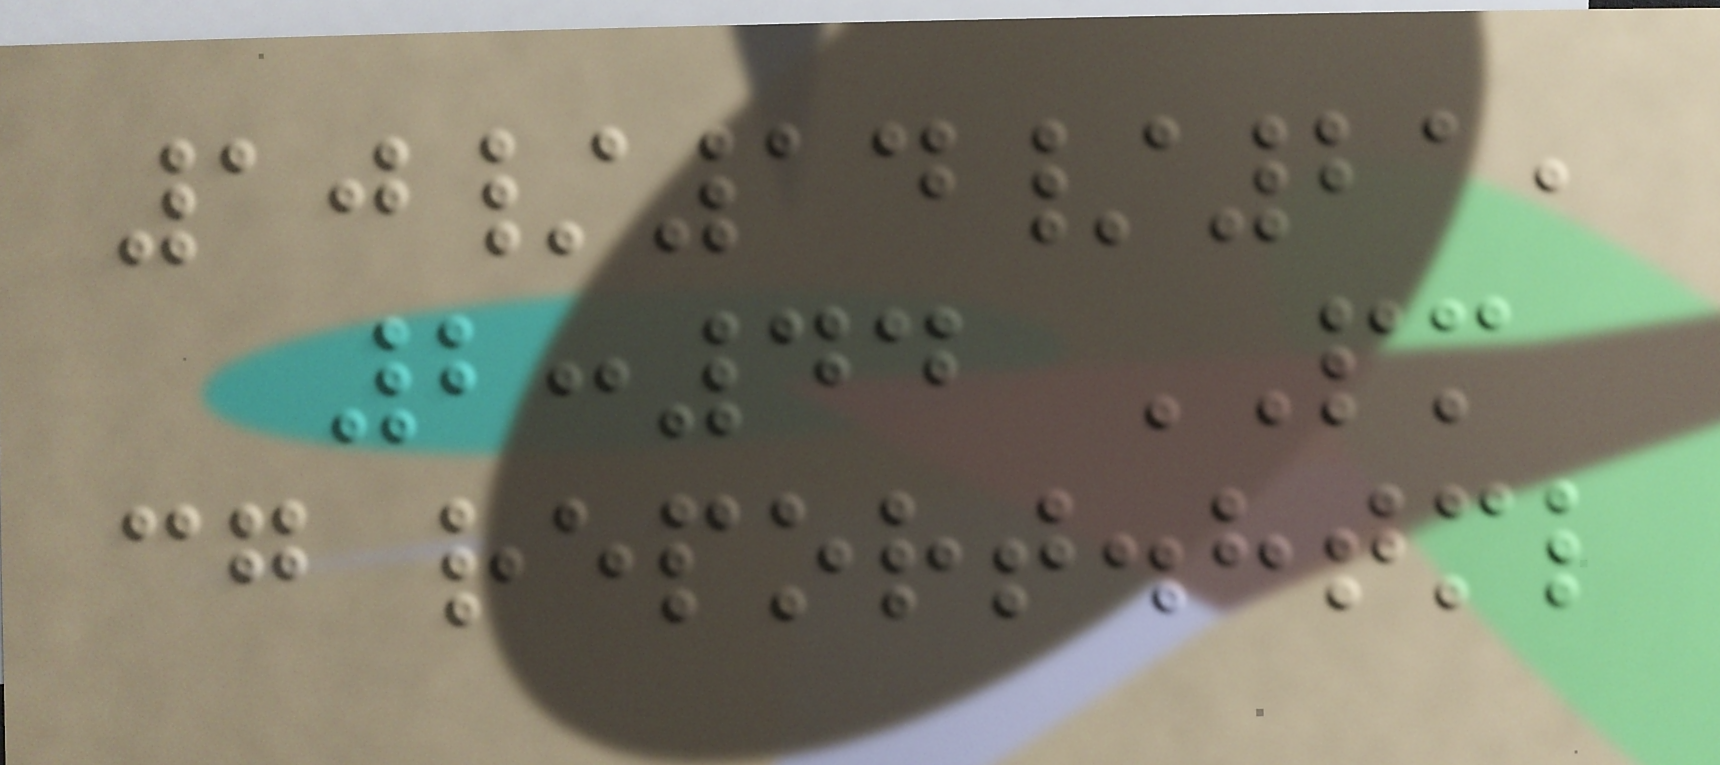10/14/21,
2:44 PM
cg report.html
